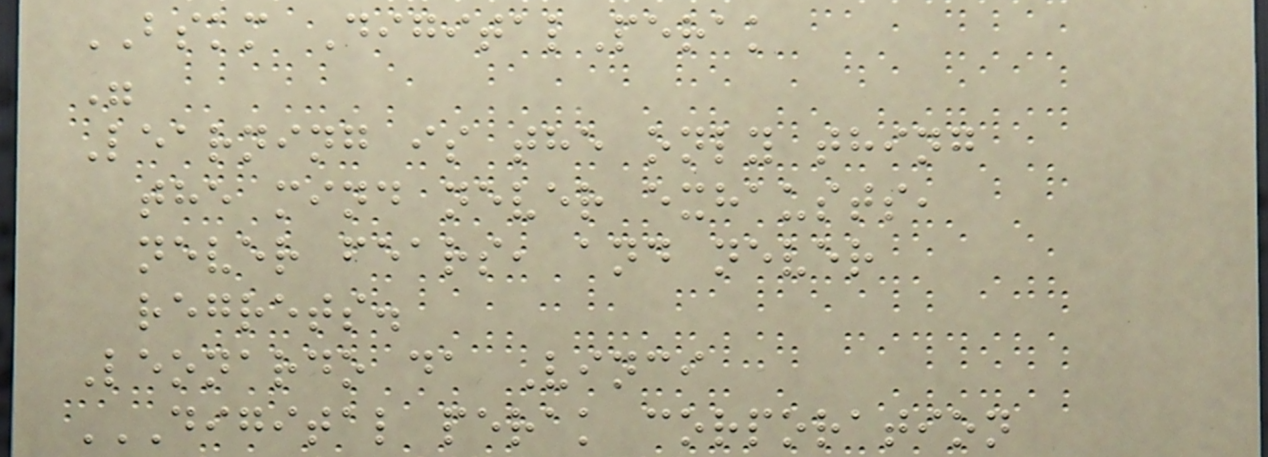BSKM DigitalPerak
"
Learning is the only thing
the mind never exhausts,
never fears, and never
regrets.
Leonardo da Vinci
DIGITAL PERAK CORPORATION
